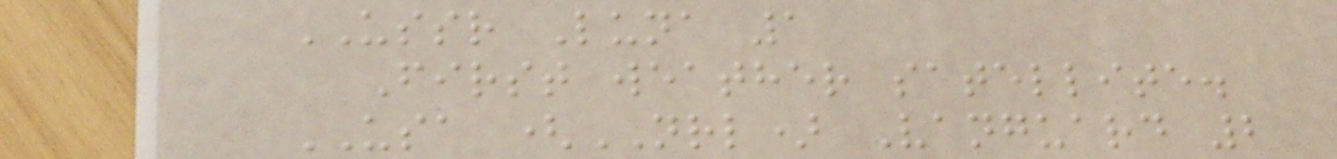USSR Luna 1
First weather satellite.
USA (NRL) Vanguard 2
